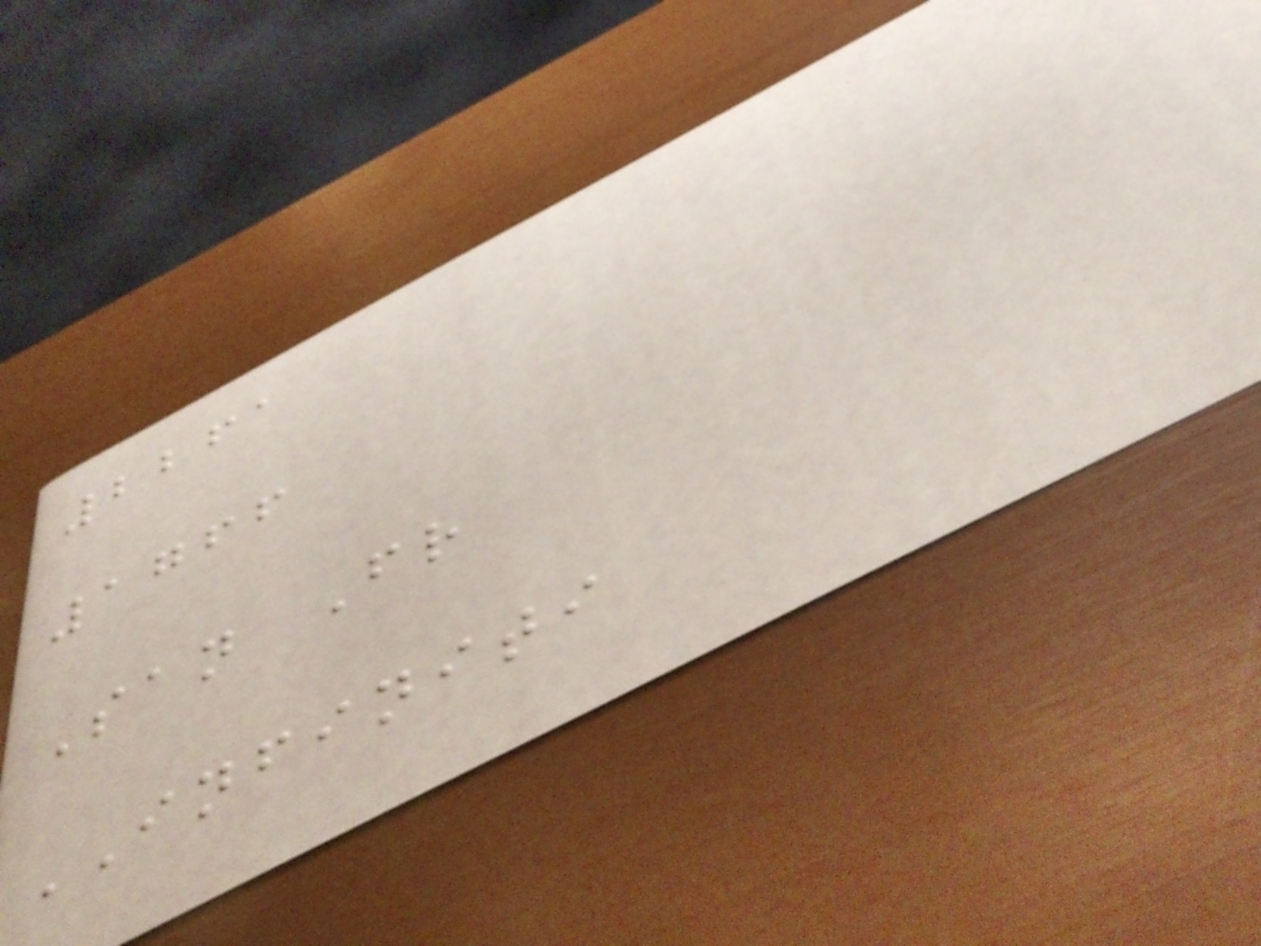2261
1766
San Fr
INFINITI
